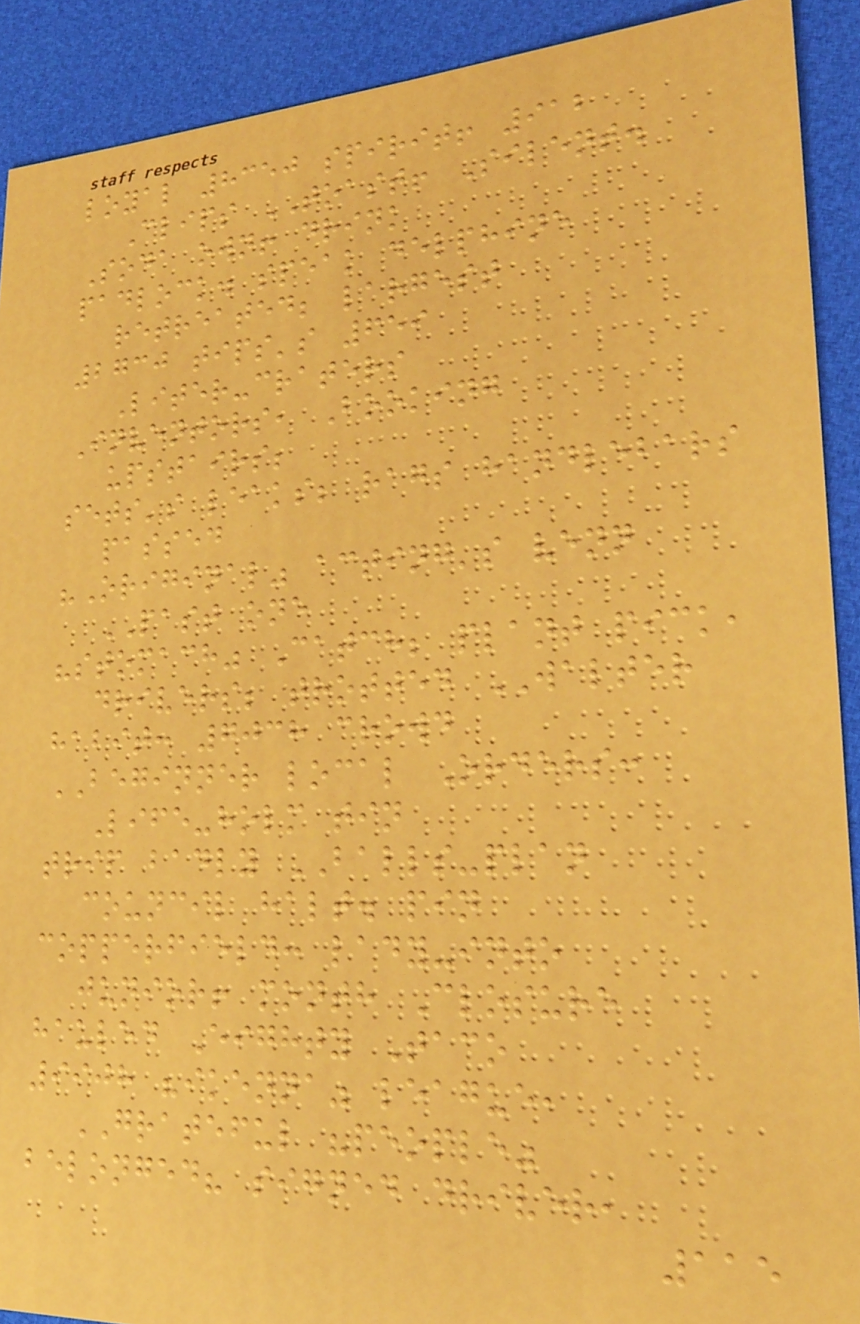loyal 8350 spirit! 912
Clips TOAST! Silent.
Soda own! drink
padlock. speak delphine
retreated; largest
2730 tips's 659
Liter-craters
Inventors, Booking
upstairs;
sets's leaks; rags handlebars
passed
"Original" acting's venn
PAST one
"stomach" Catch; plant pick,
drivers; trotted WALTER
habit: 7038 crowd
BEGINNER local Orders:
Life-holm tin
trip badly BALLS-plan
council halt. pin
copperfield: lady-into
junior! month Closure
hauled Eighty Taco
9908 "ikenna" league,
GRATEFUL "people"
belonged? signed driver,
115
